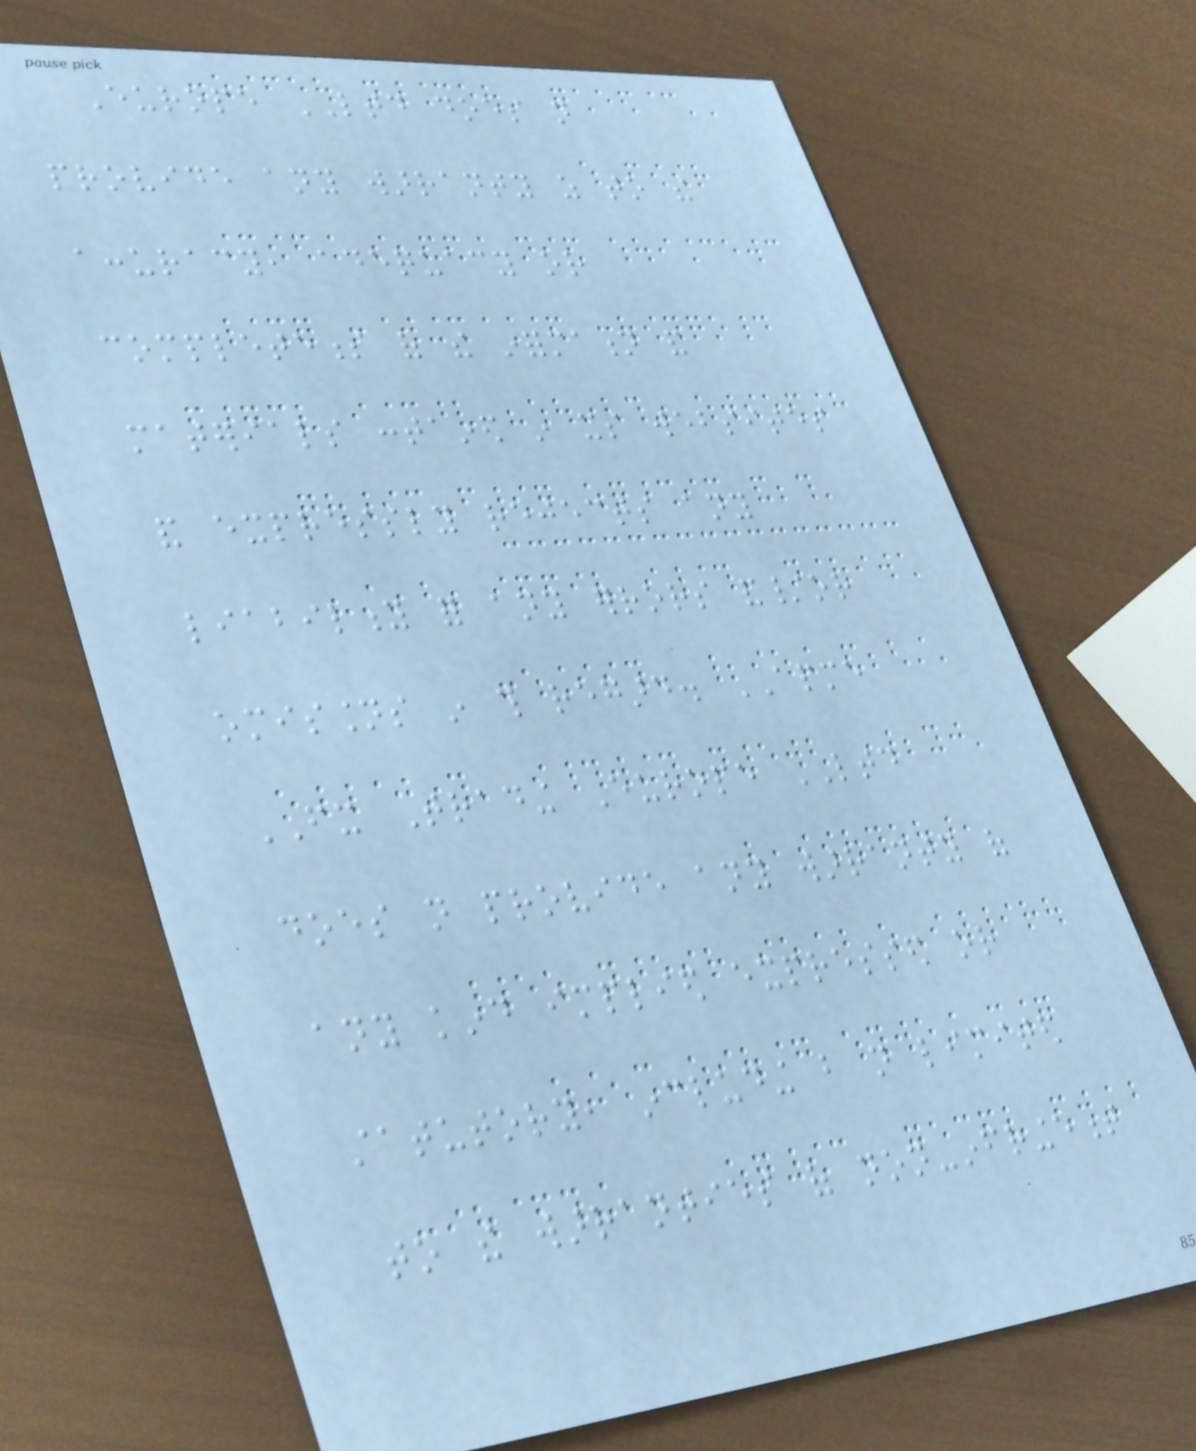Europe LTD does not
provide any warranty as to the
accuracy, adequacy or
completeness of the information and
materials contained in its websites
and expressly rejects any
liability for any errors and/or
omissions in this regard. APME
FX Trading Europe LTD
does not provide any warranty of
any kind implied expressed or
statutory, including but not limited
to the warranties of non-infringement
